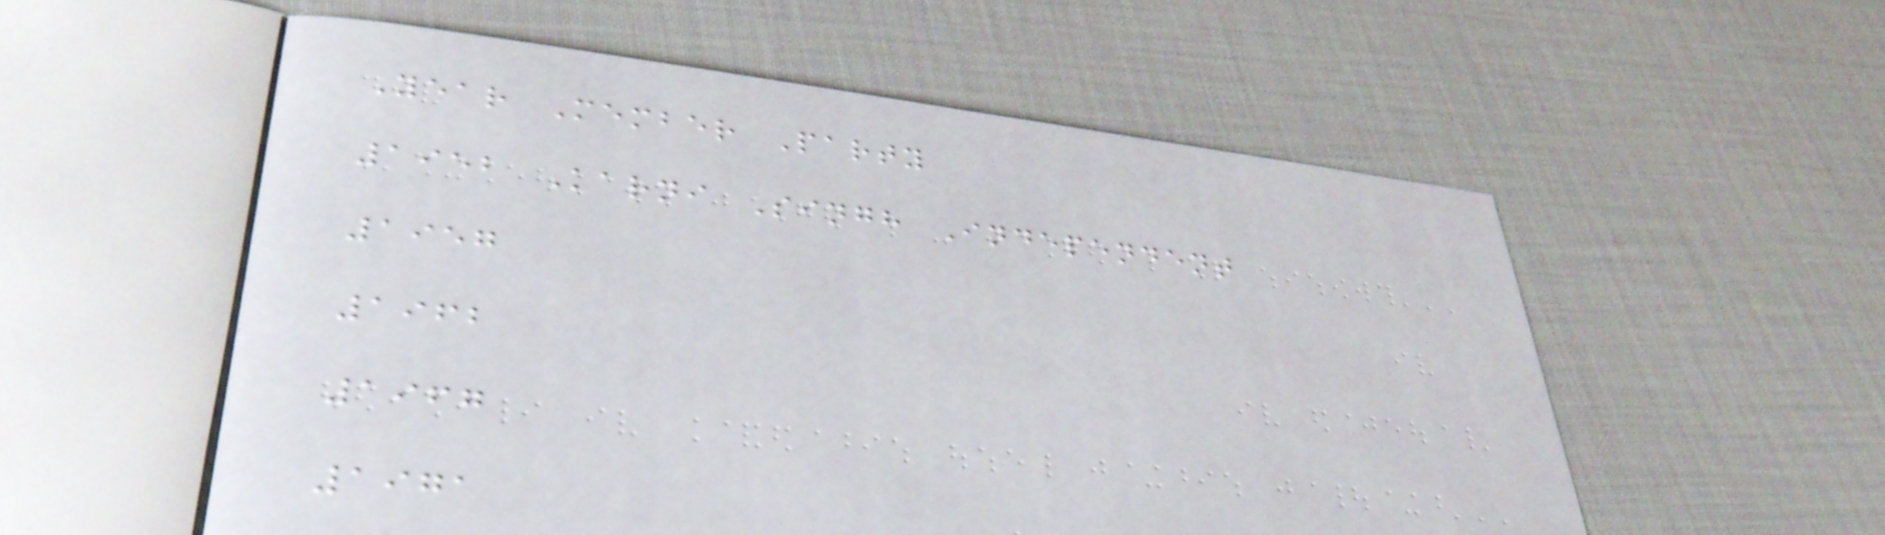Year Member Party
1952 Karni Singh Independent
1957
1962
1967
1971
